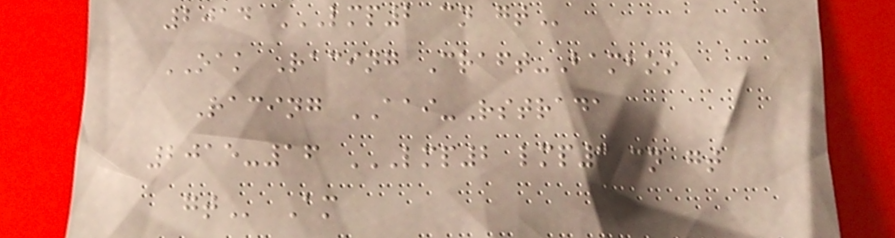2014 LMP2 CN GT
OAK Racing Craft-Bamboo
Racing AAI-Rstrada
2015-16 LMP2 LMP3 CN GT
GT Am
